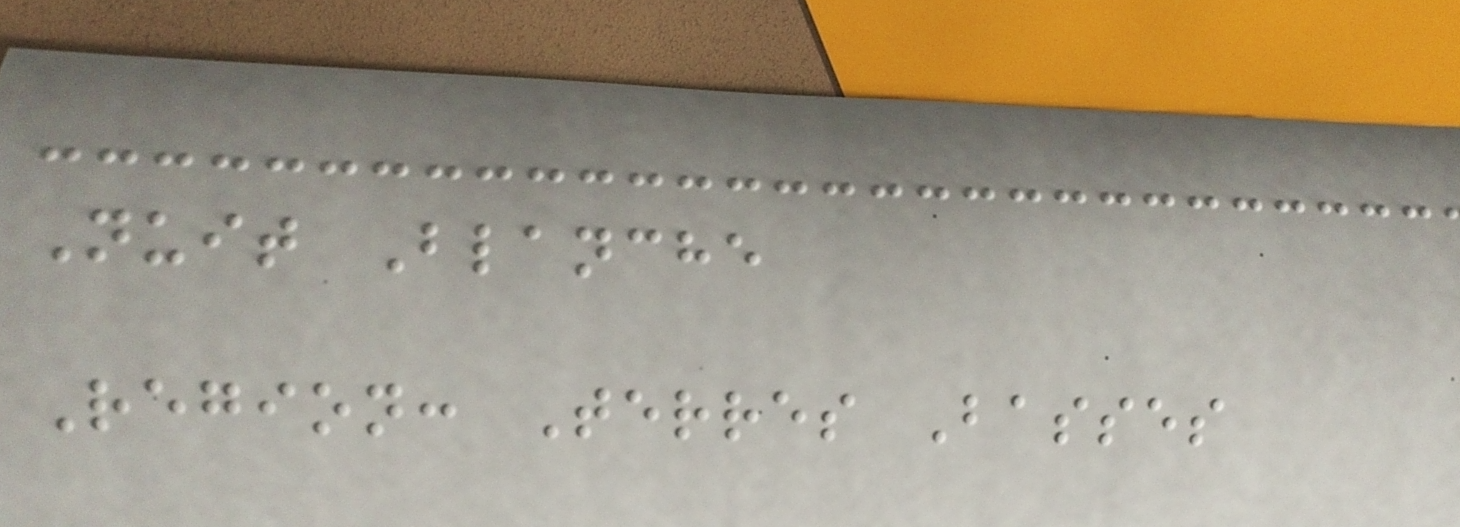Nuit Blanche
Region: Terres Basses
